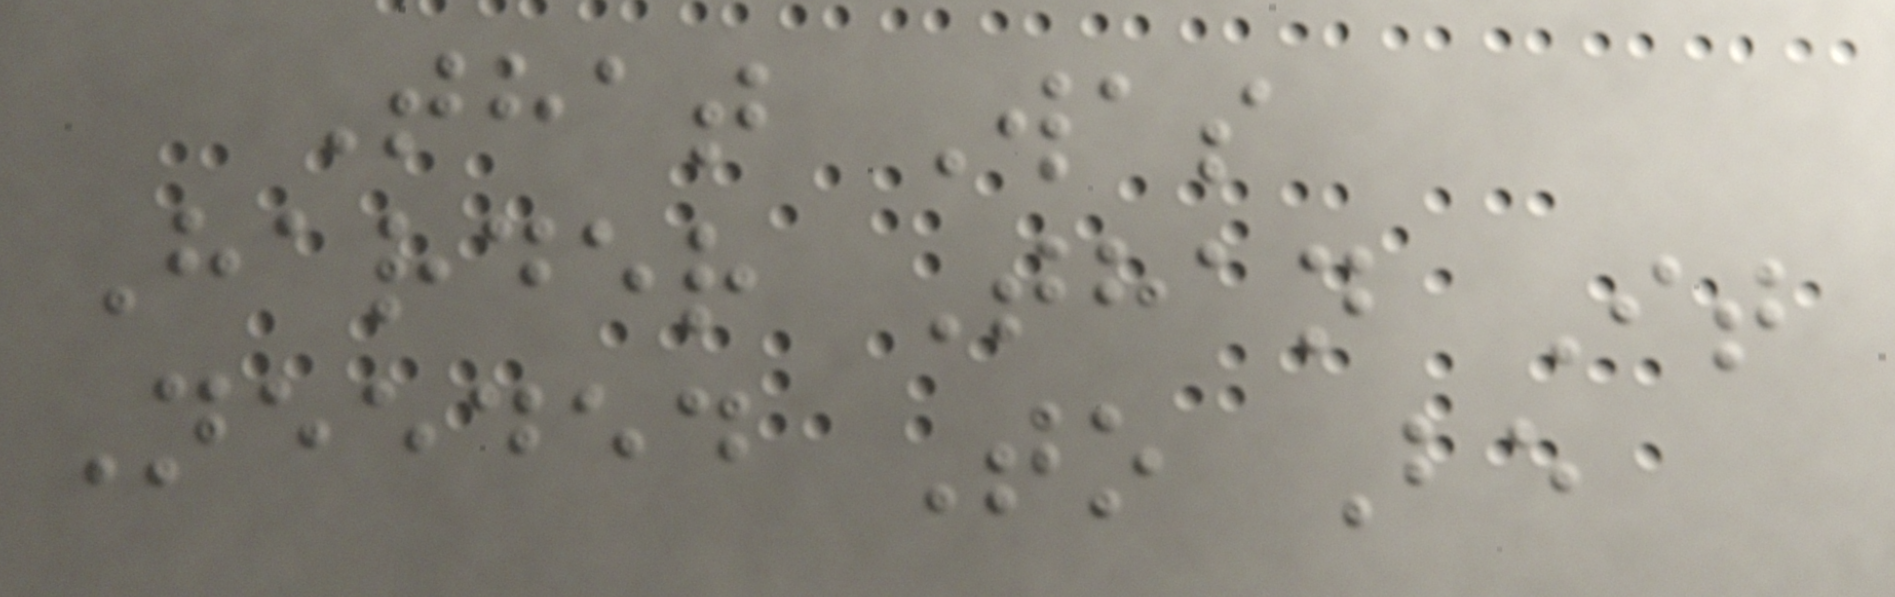That Was
Harder Than It
Needed To Be
